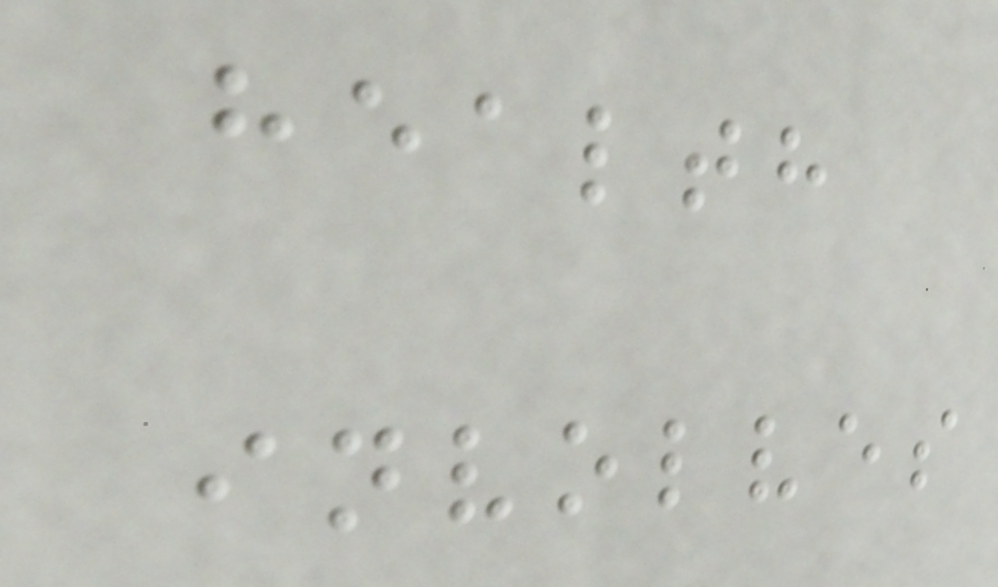health
involves
